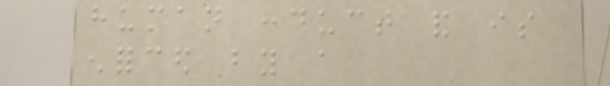human conduct and is
enforced by a
